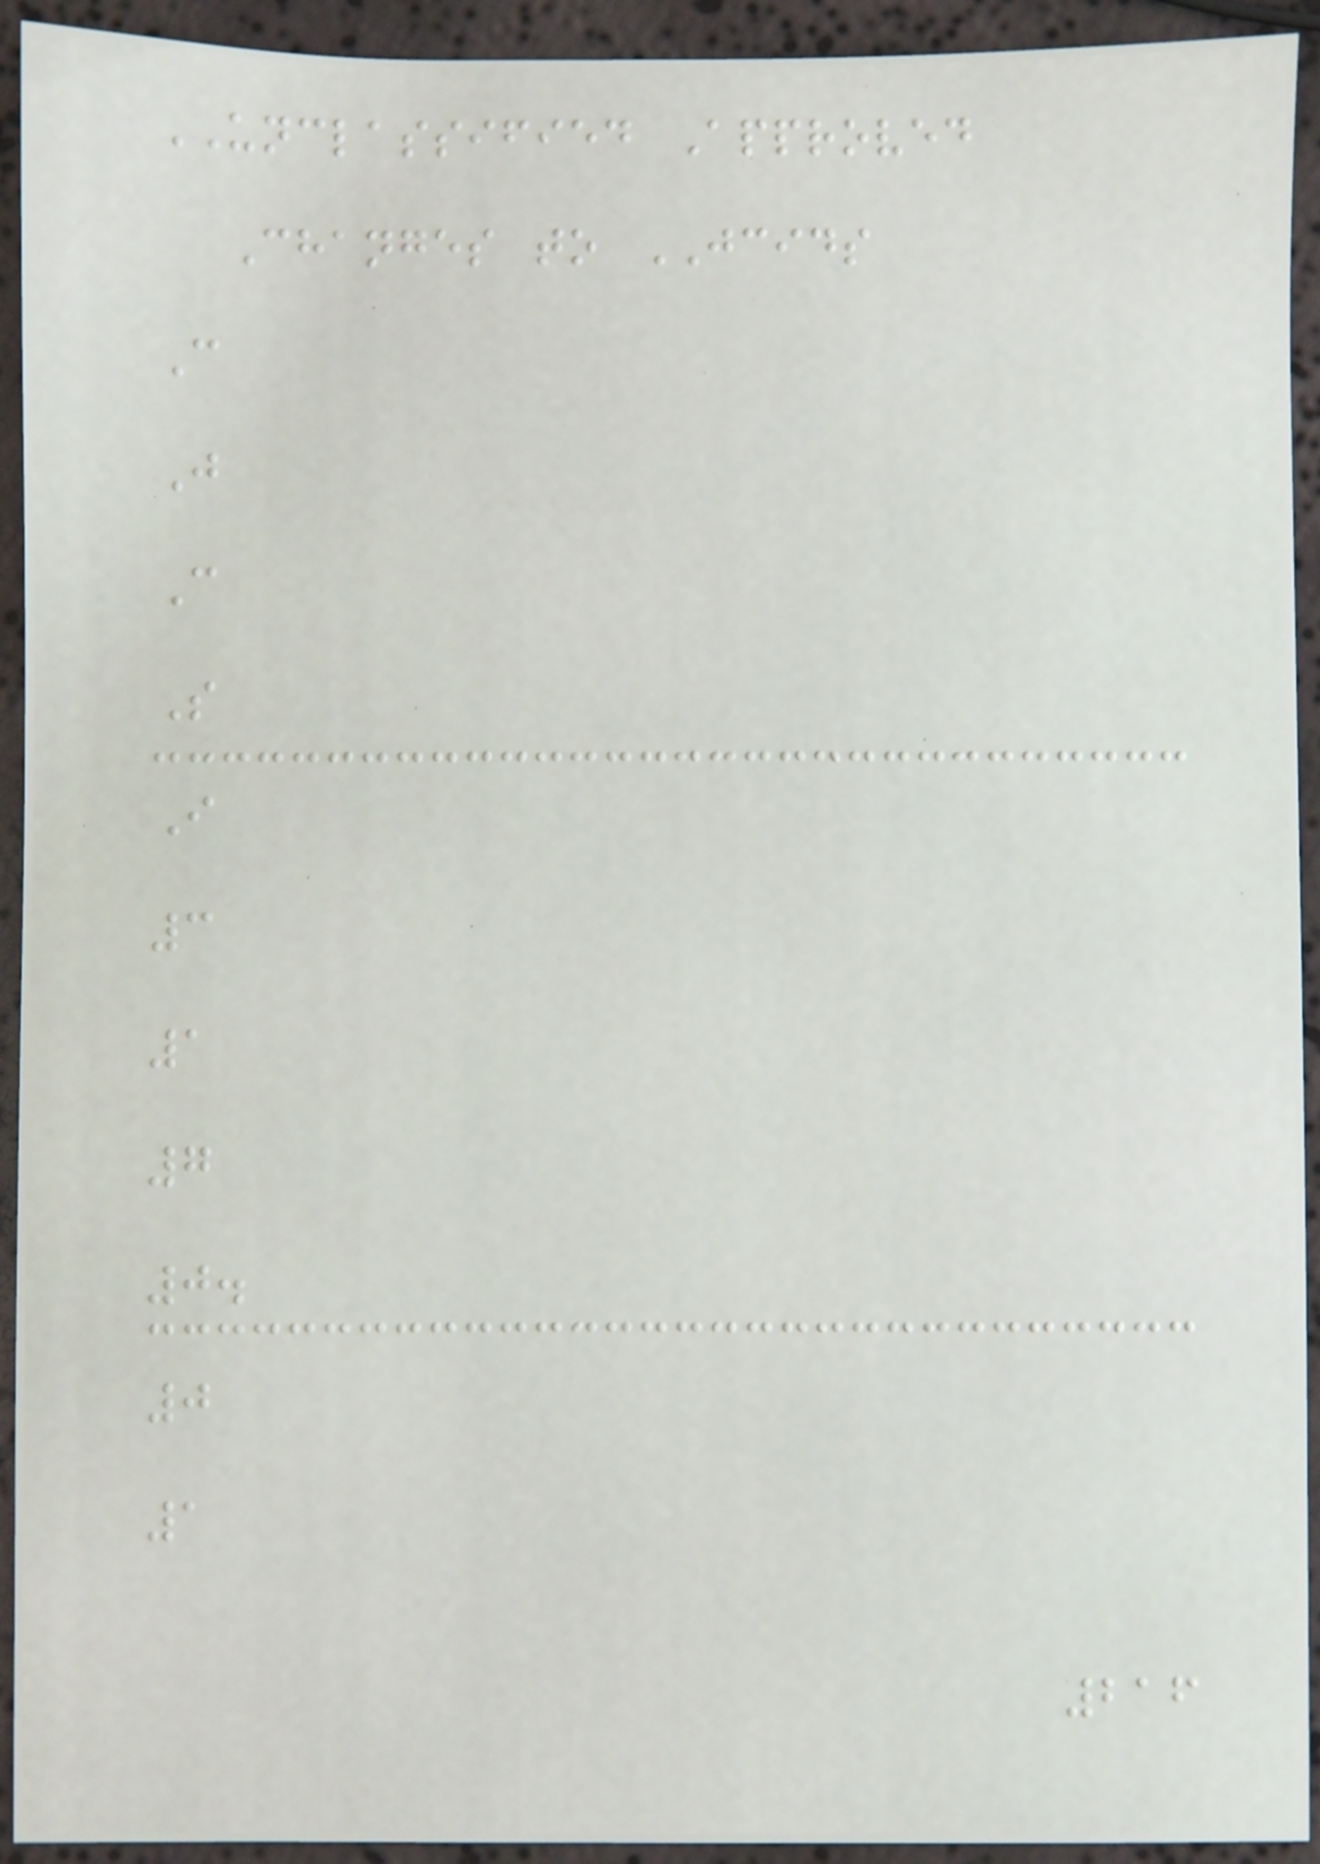UNCLASSIFIED Approved
Changes to JCIDS
C
J
C
S
I
3
1
7
0.
0
1
216
